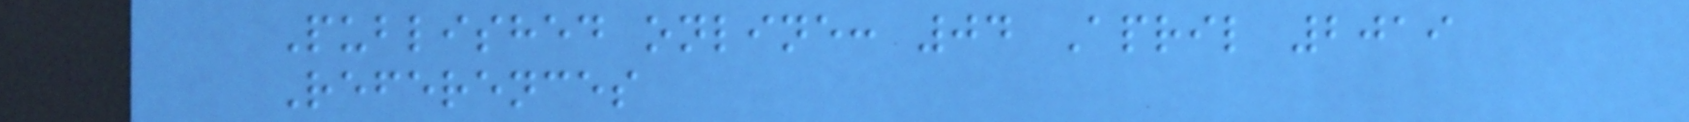Published online: 04 April 2019
References
